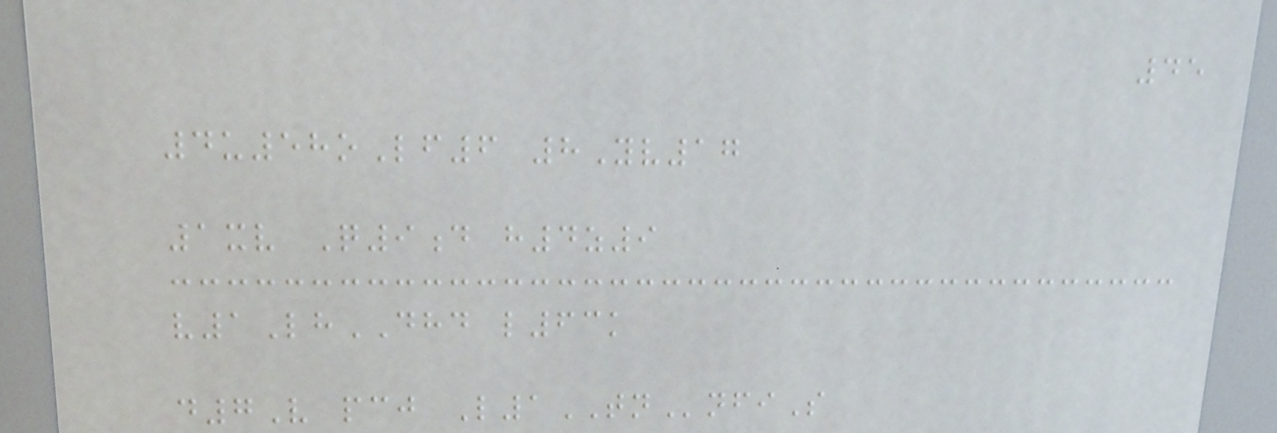45
4u58oLf6 8Yv17
1xv Q9d h4z9
v1LhDHD l63k
d7V pcj L1TNnfiS
